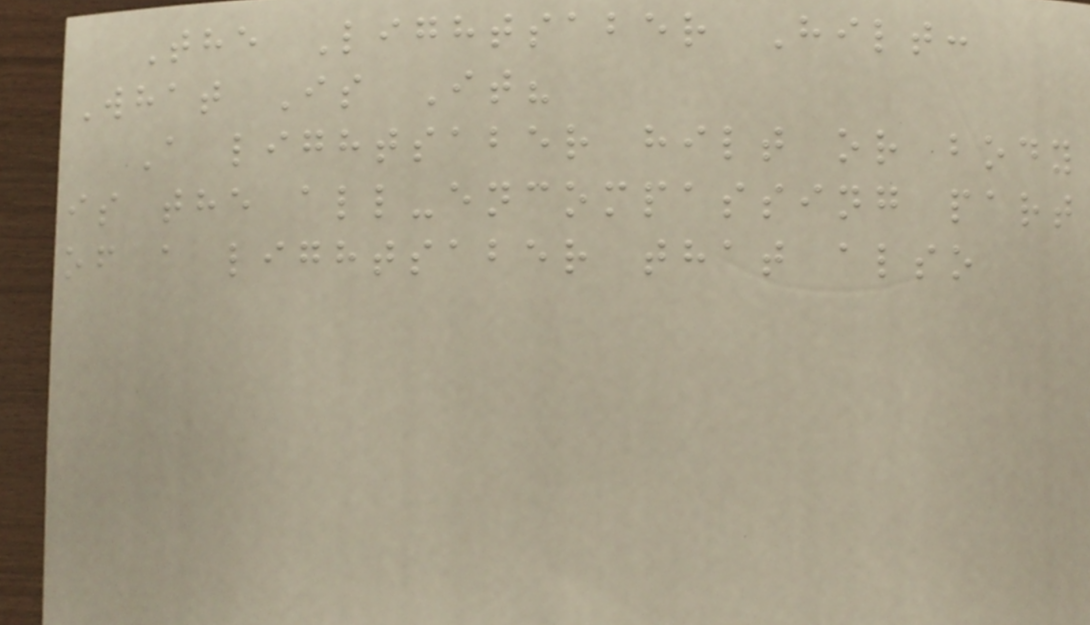The Lightsaber Hilt:
What Is It?
A lightsaber hilt or body
is the all-encompassing part
of a lightsaber that also
